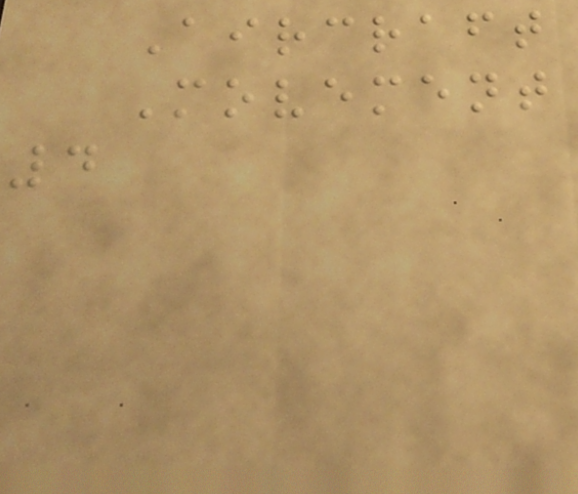Aircraft
Movement
4
